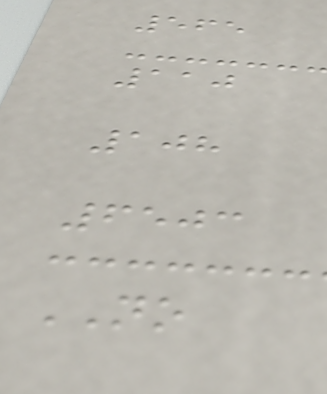565
110
108
6503
NO
